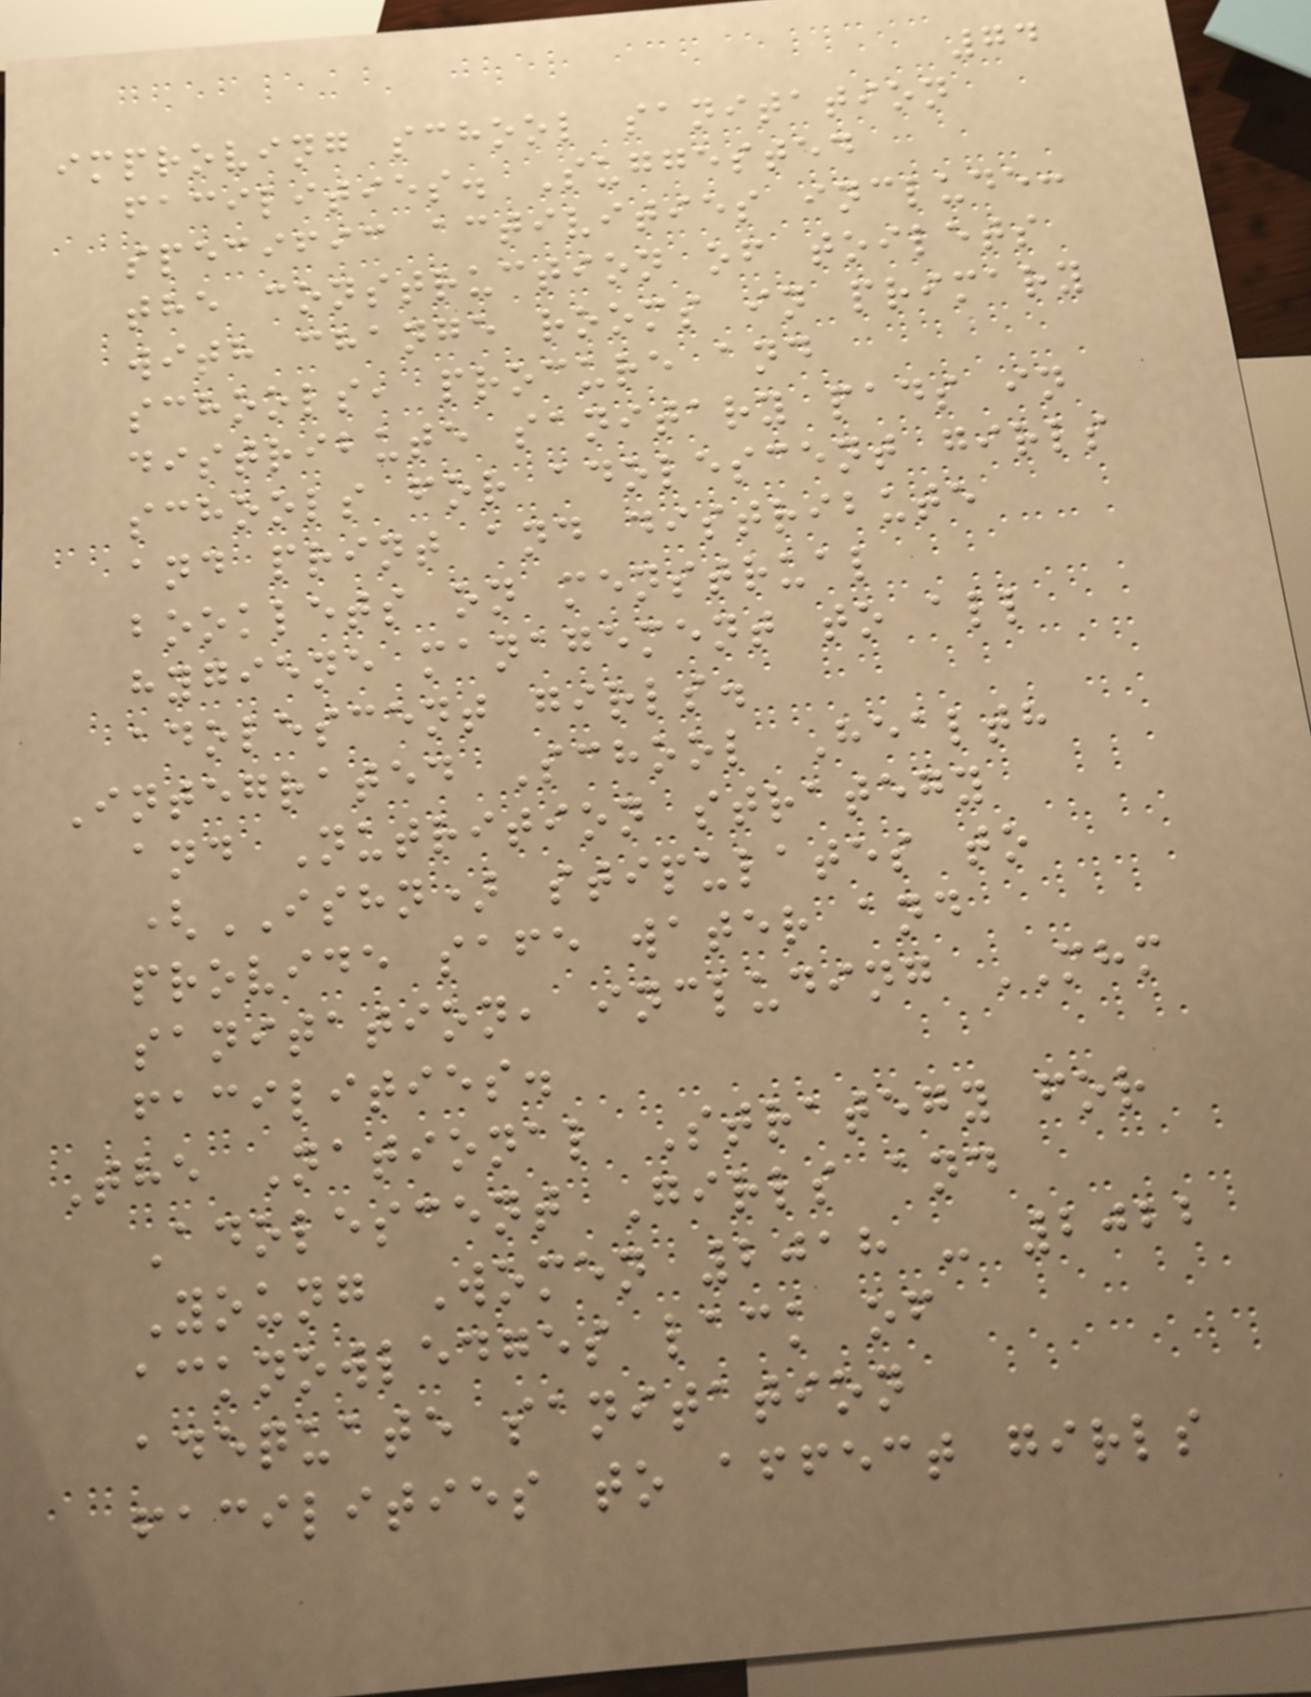74
improving school sanitation
facilities. Suggested
specific activities include:
the construction of toilets
with change rooms in primary
schools, procure and
distribute sanitary pads in
schools for adolescent girls
and print and distribute
booklets on menstrual
hygiene management to all
adolescent girls.
Integrated School Health
and Nutrition strategy
(ISHN) stipulates to
provide safe water and
sanitation, including MHM
facilities.
The National Strategy for
Adolescent Girls and
Young Women 2018 - 2022
acknowledges lack of
adequate sanitation
facilities to affect girls
